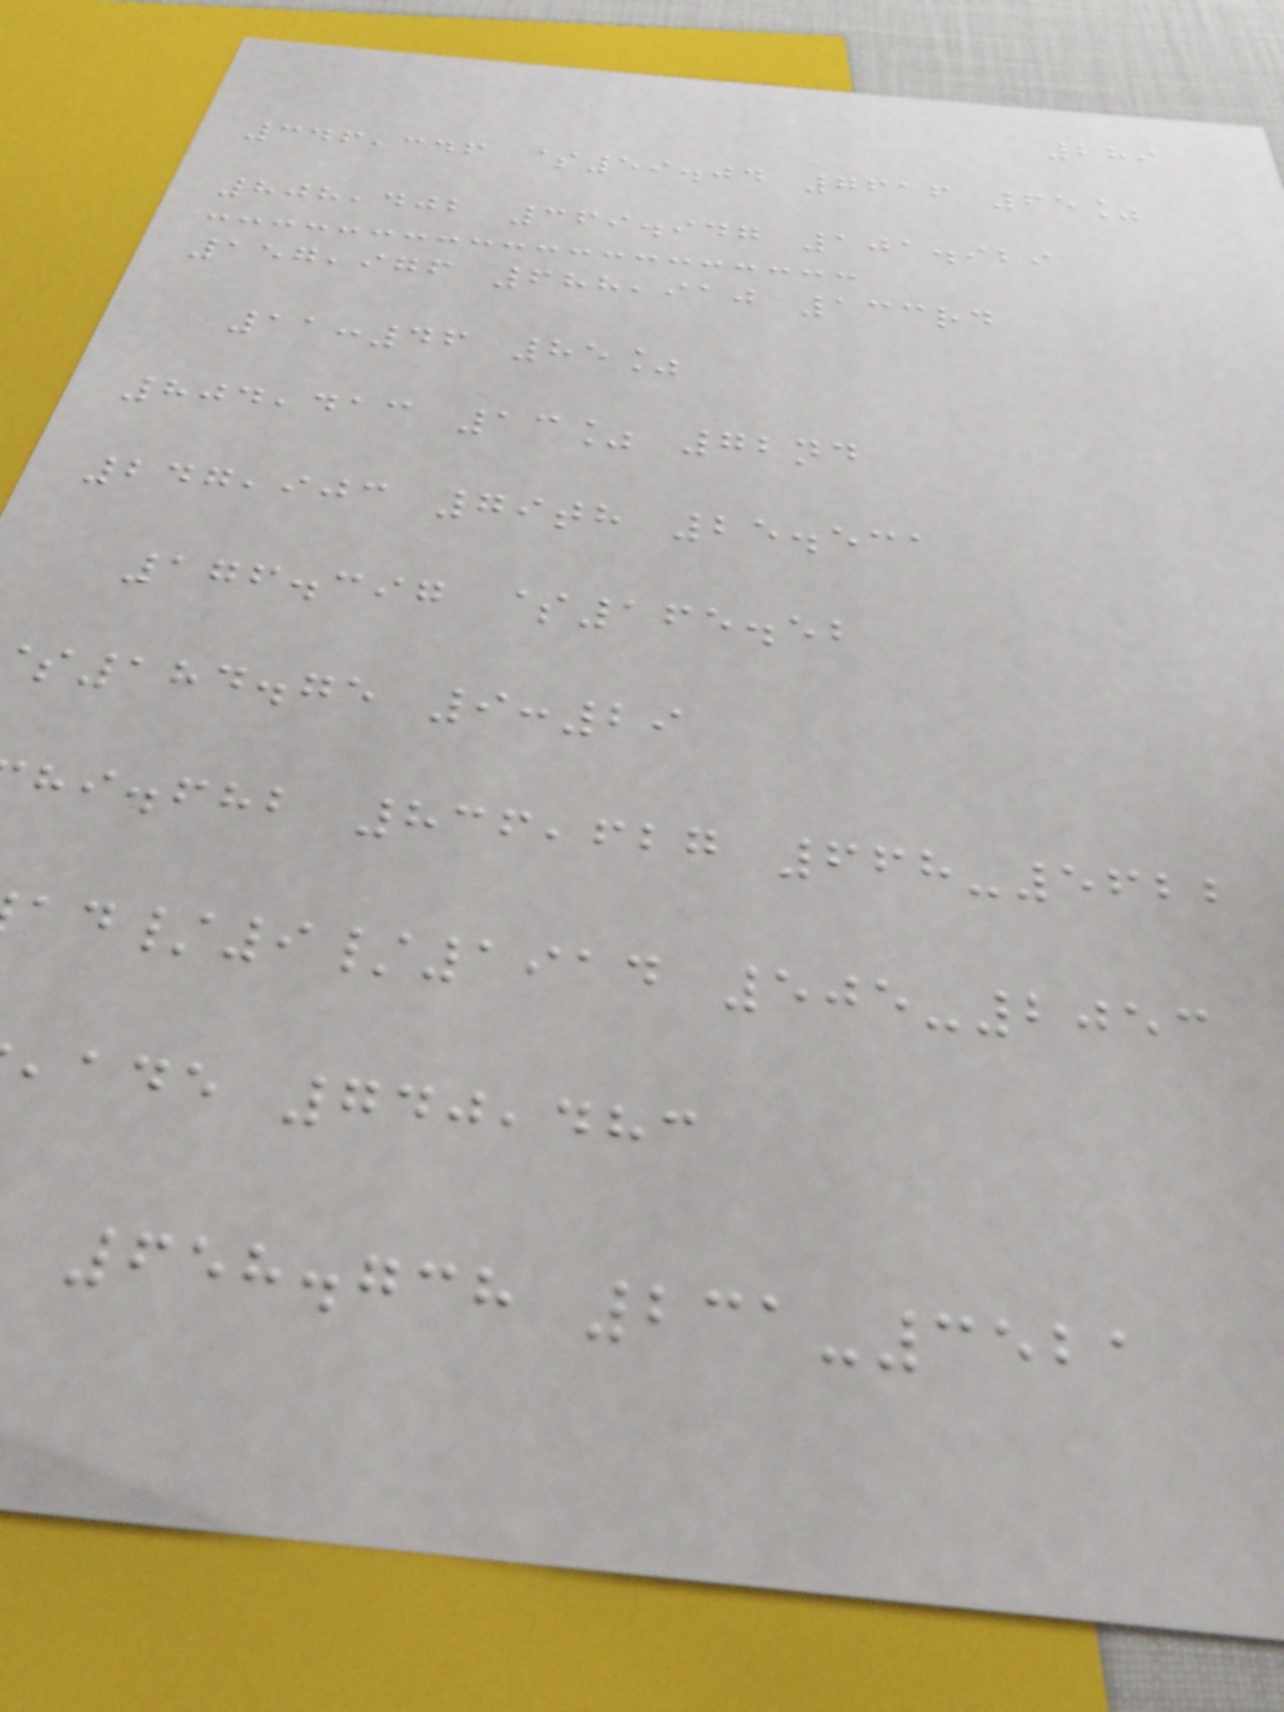289
346,346 $59.04 7616 65%
808,402 369.947 101.929
157,976 688,910 133rd
11:46 85%
804,413 13% 72nd
247,903 79th 25.531
176.397 $165.52
184.75 9:29
hi.fhb 836,627 668-5622
/9/1914 505-2053
,ade 740,483
658.738 231-3521
